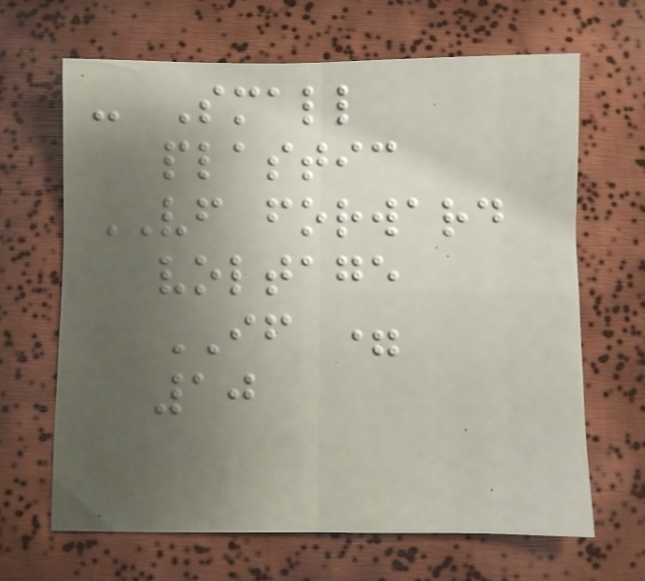- Small
plastic
VF forward
voltage
IF =
10
